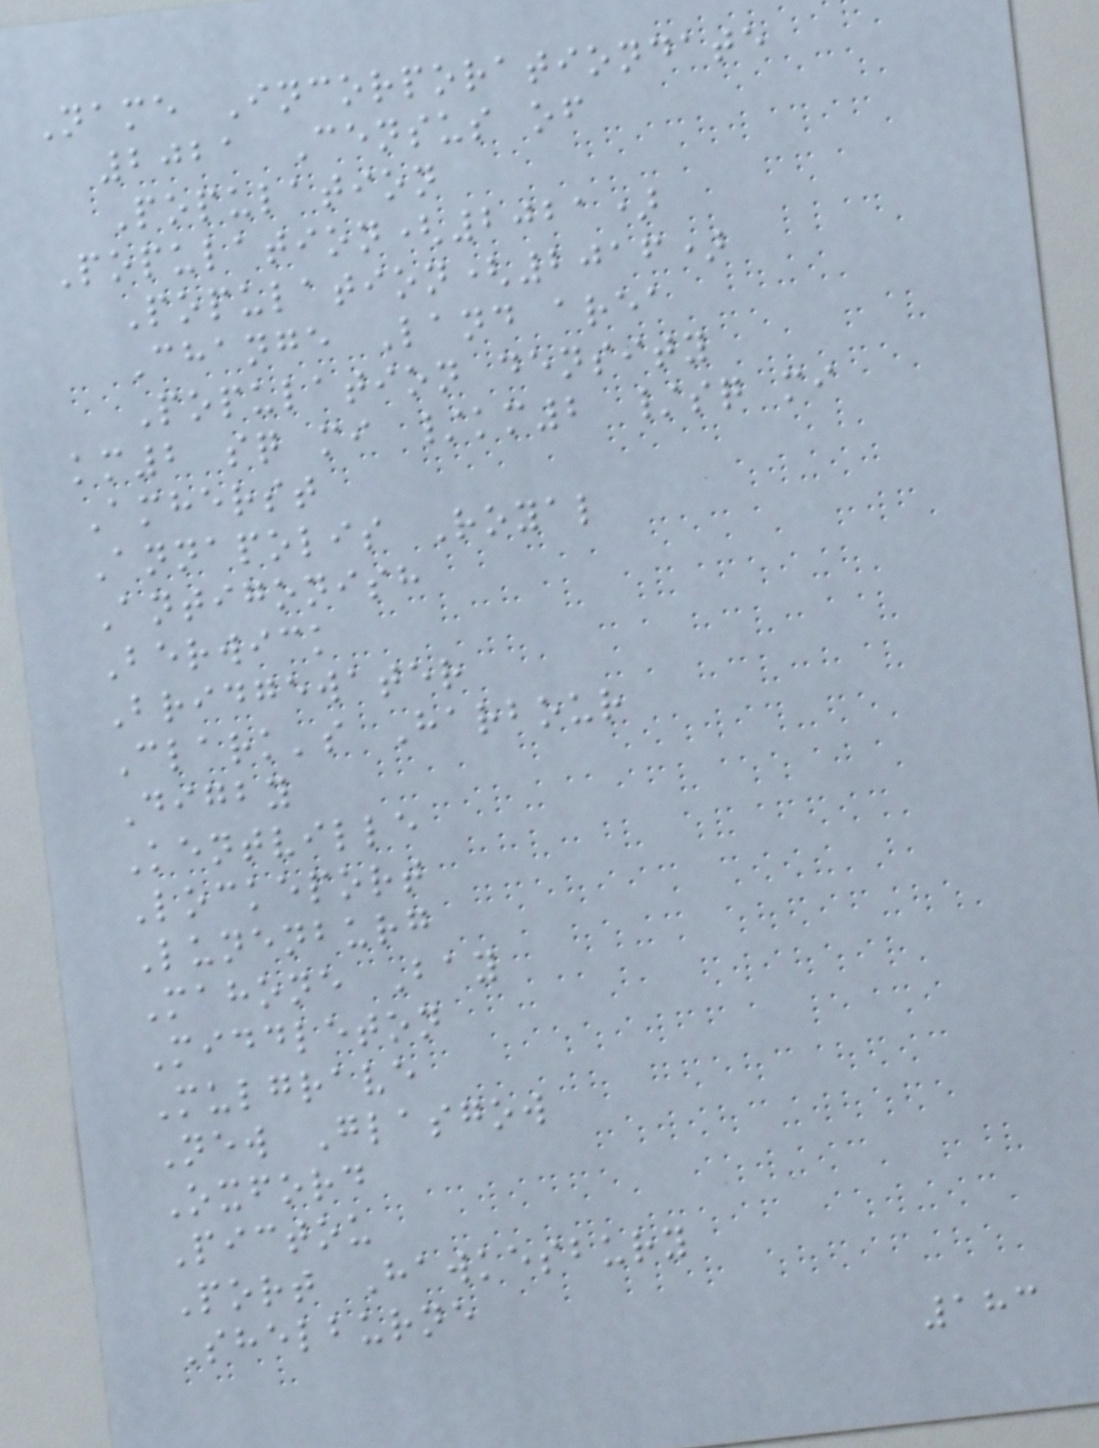Name Incorporationdate
2021 Census of
Population
Population(2021)
Population(2016)
Change Land area
Population density
km2 sq mi /km2 /sq mi
Amherst
Annapolis Royal
Antigonish
Berwick
Bridgewater
Clark's Harbour
Digby
Kentville
Lockeport
Lunenburg
Mahone Bay
Middleton
Mulgrave
New Glasgow
Oxford
Pictou
Port Hawkesbury
Shelburne
183
